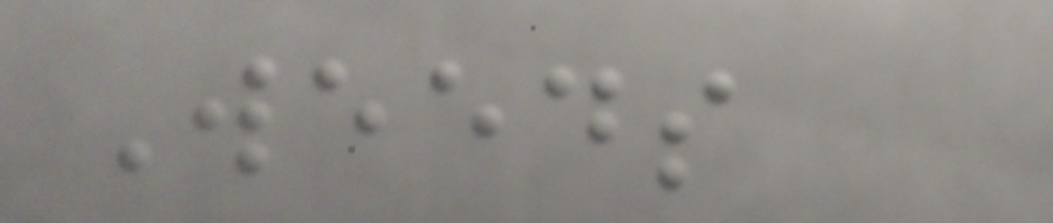Weeds
